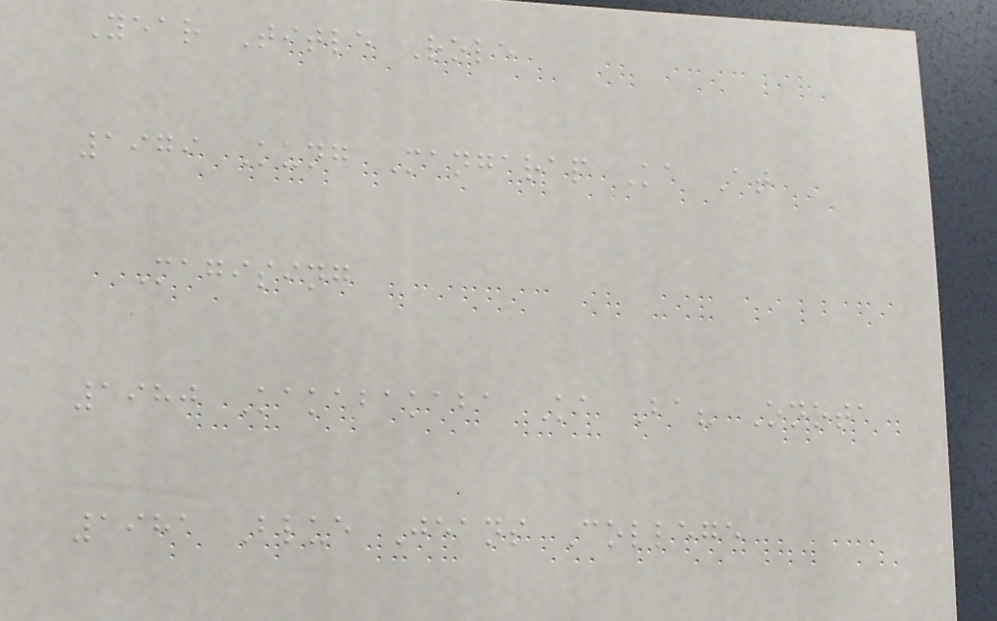Year Title Role
1979 Kung Mangarap Ka At
Magising
1980 Kakabakaba Ka Ba? Onota
1981 Blue Jeans College
